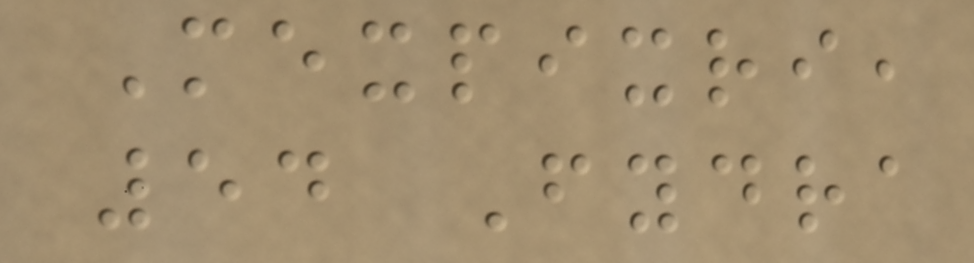Mexpixri,
54 Fydra
